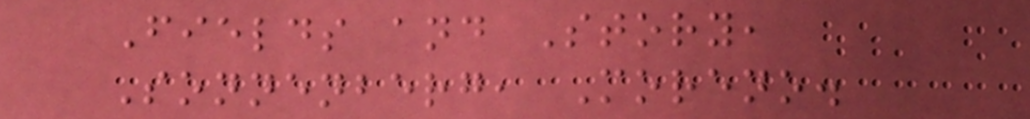Fields and Story,
Sonnenberg, Moreno.
